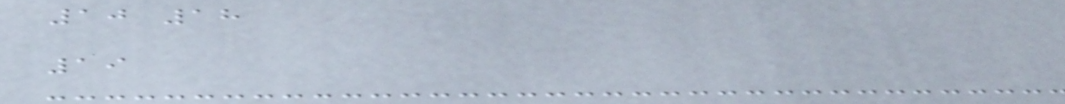10 18
19
